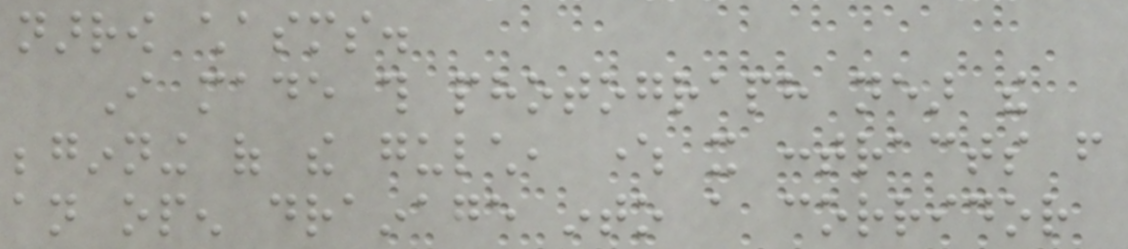narrow chasms.
I made this photograph near the
beginning of the gulch, where it contracts from
an open drainage into a corridor
